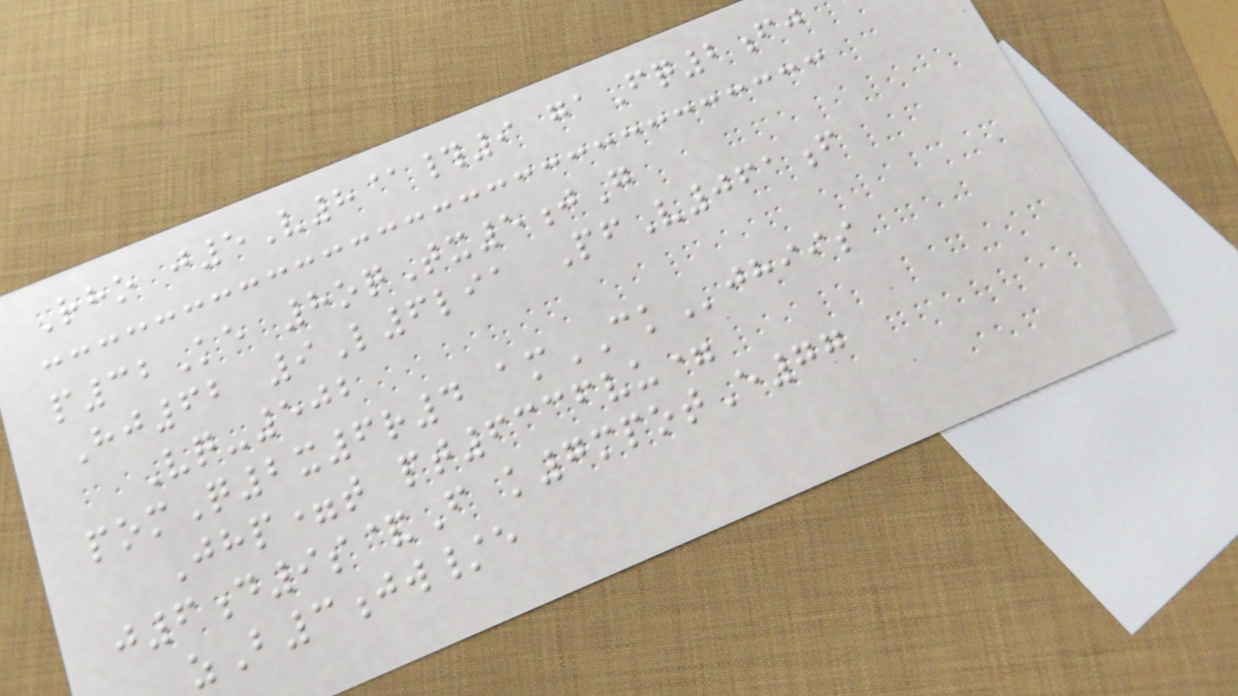Rho j5V8@#9 gaFq2fj
p32Ke 8oqTx5jG
Hj62 9L6lia PfV061f
Vq-502
pomQ2x6r4 amCKjhiis
Jhp=t pt6336vu=
j6d9s&F k7mpotE77
zB3jw/e
